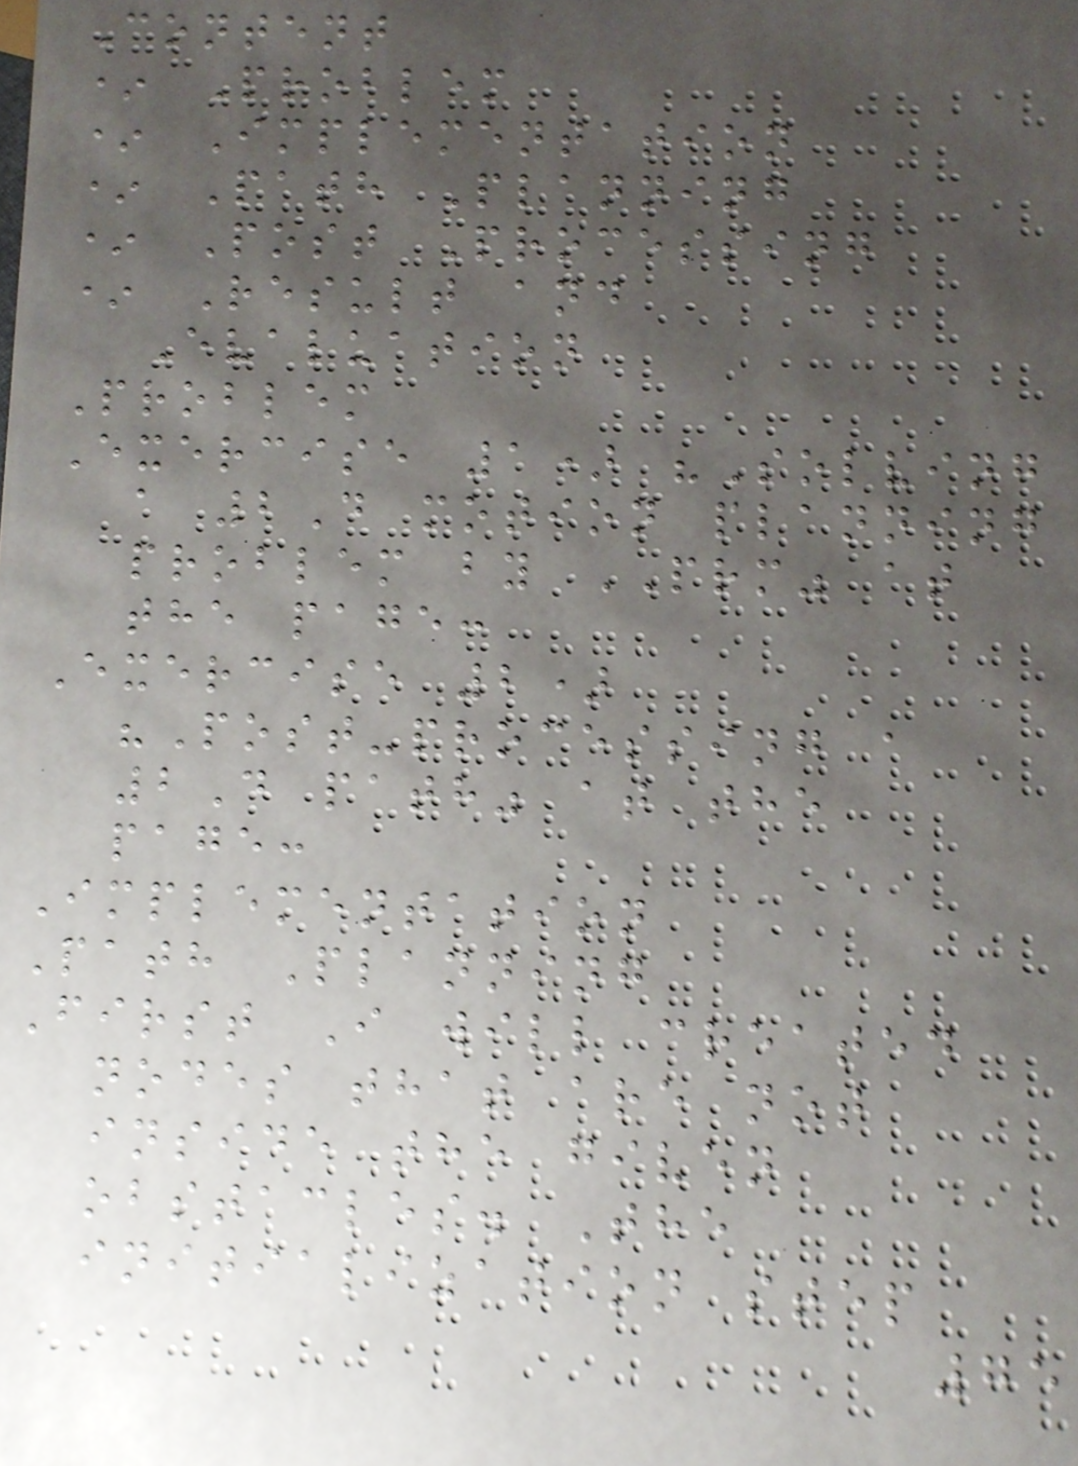Content
* Problem
* Implementation
* Path Planning
* Post Processing
* Result and
Evaluation
Problem
Exercise 1) "Solving
a 2D motion planning
problem by PRM" at
the page:
Exercise 2)
"Post-processing a
2D path" at the
page:
Implementation
Path Planning
First I will created
nodes that are not
inside the given
obstacles. The
initialization step
75
